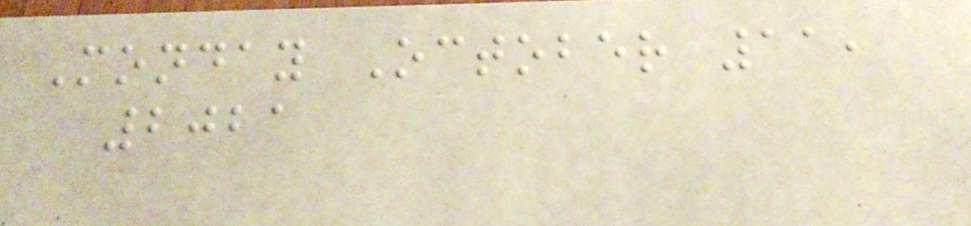Monday October 11,
2021
